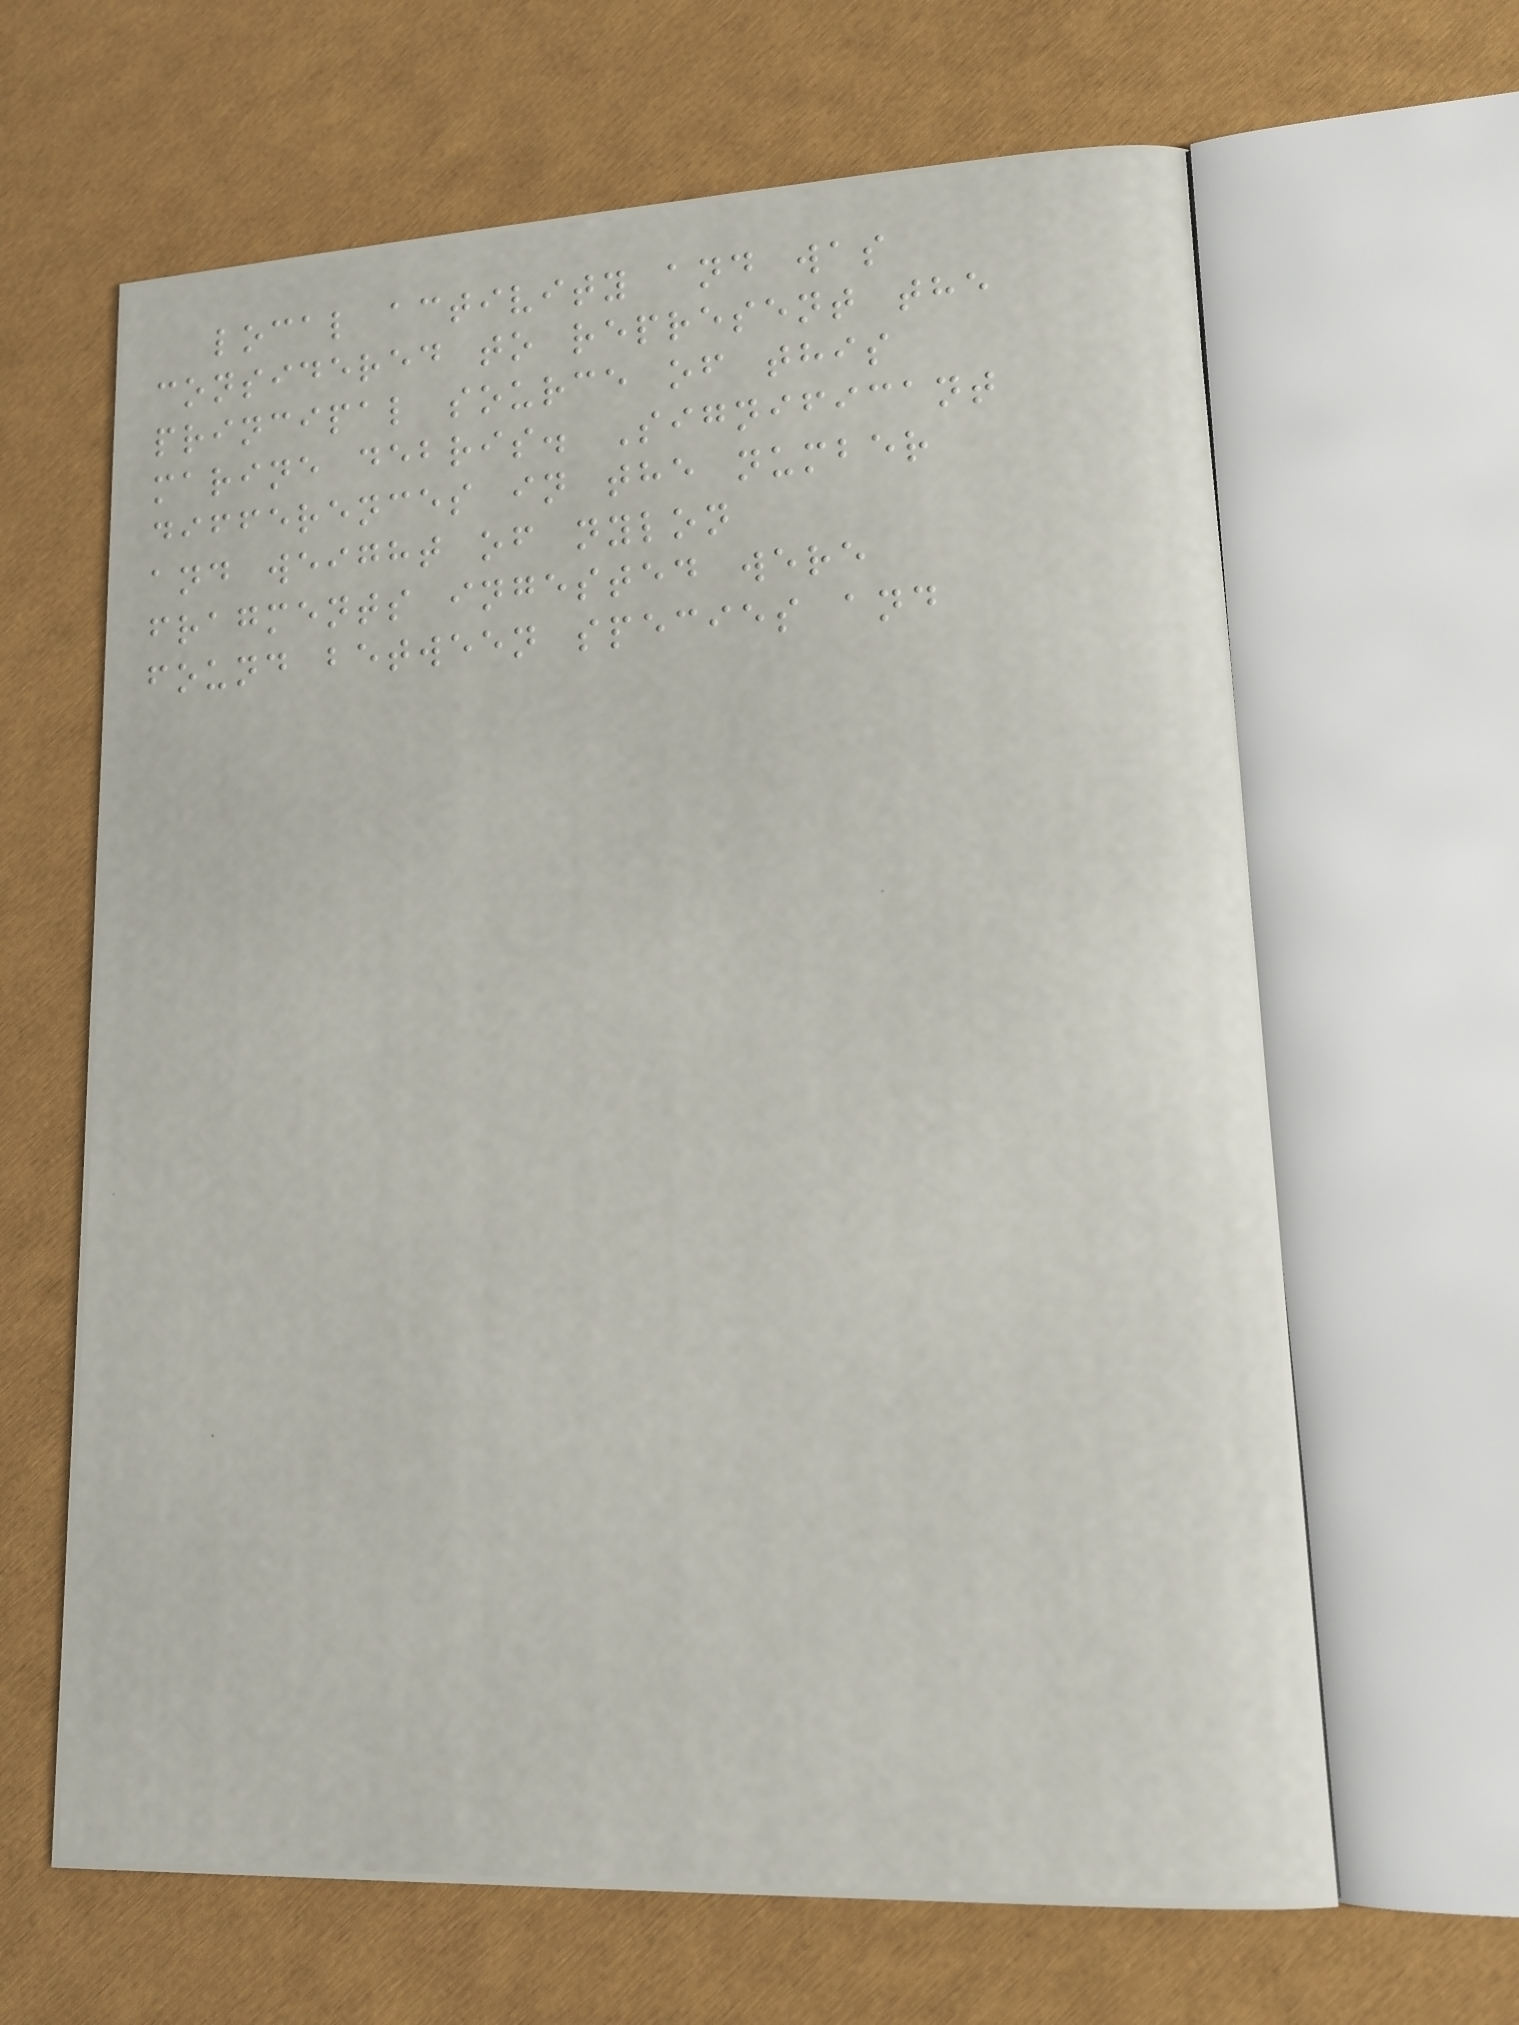local activity and was
considered to represent the
principal source of this
marine debris. Significant
differences in the number
and weight of nylon
fragments ingested were
found between species and
